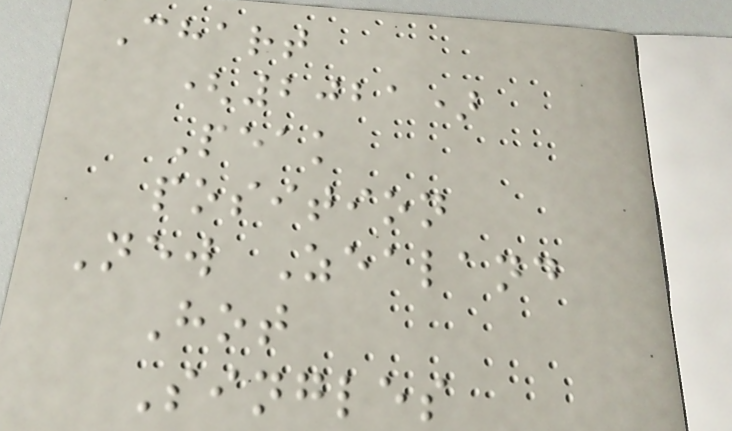Chart
(2021)
Peak
position
New Zealand
Hot
Singles
